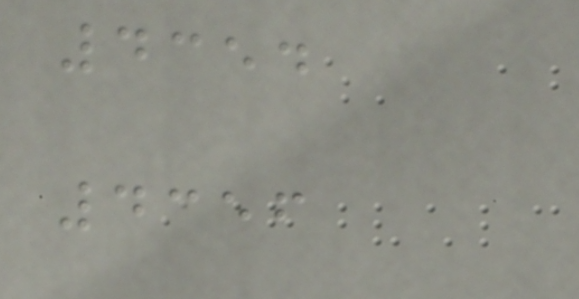4354
4356
